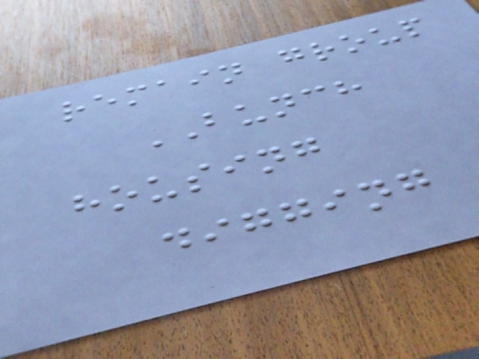remain group
BUNCH
housing
digging
